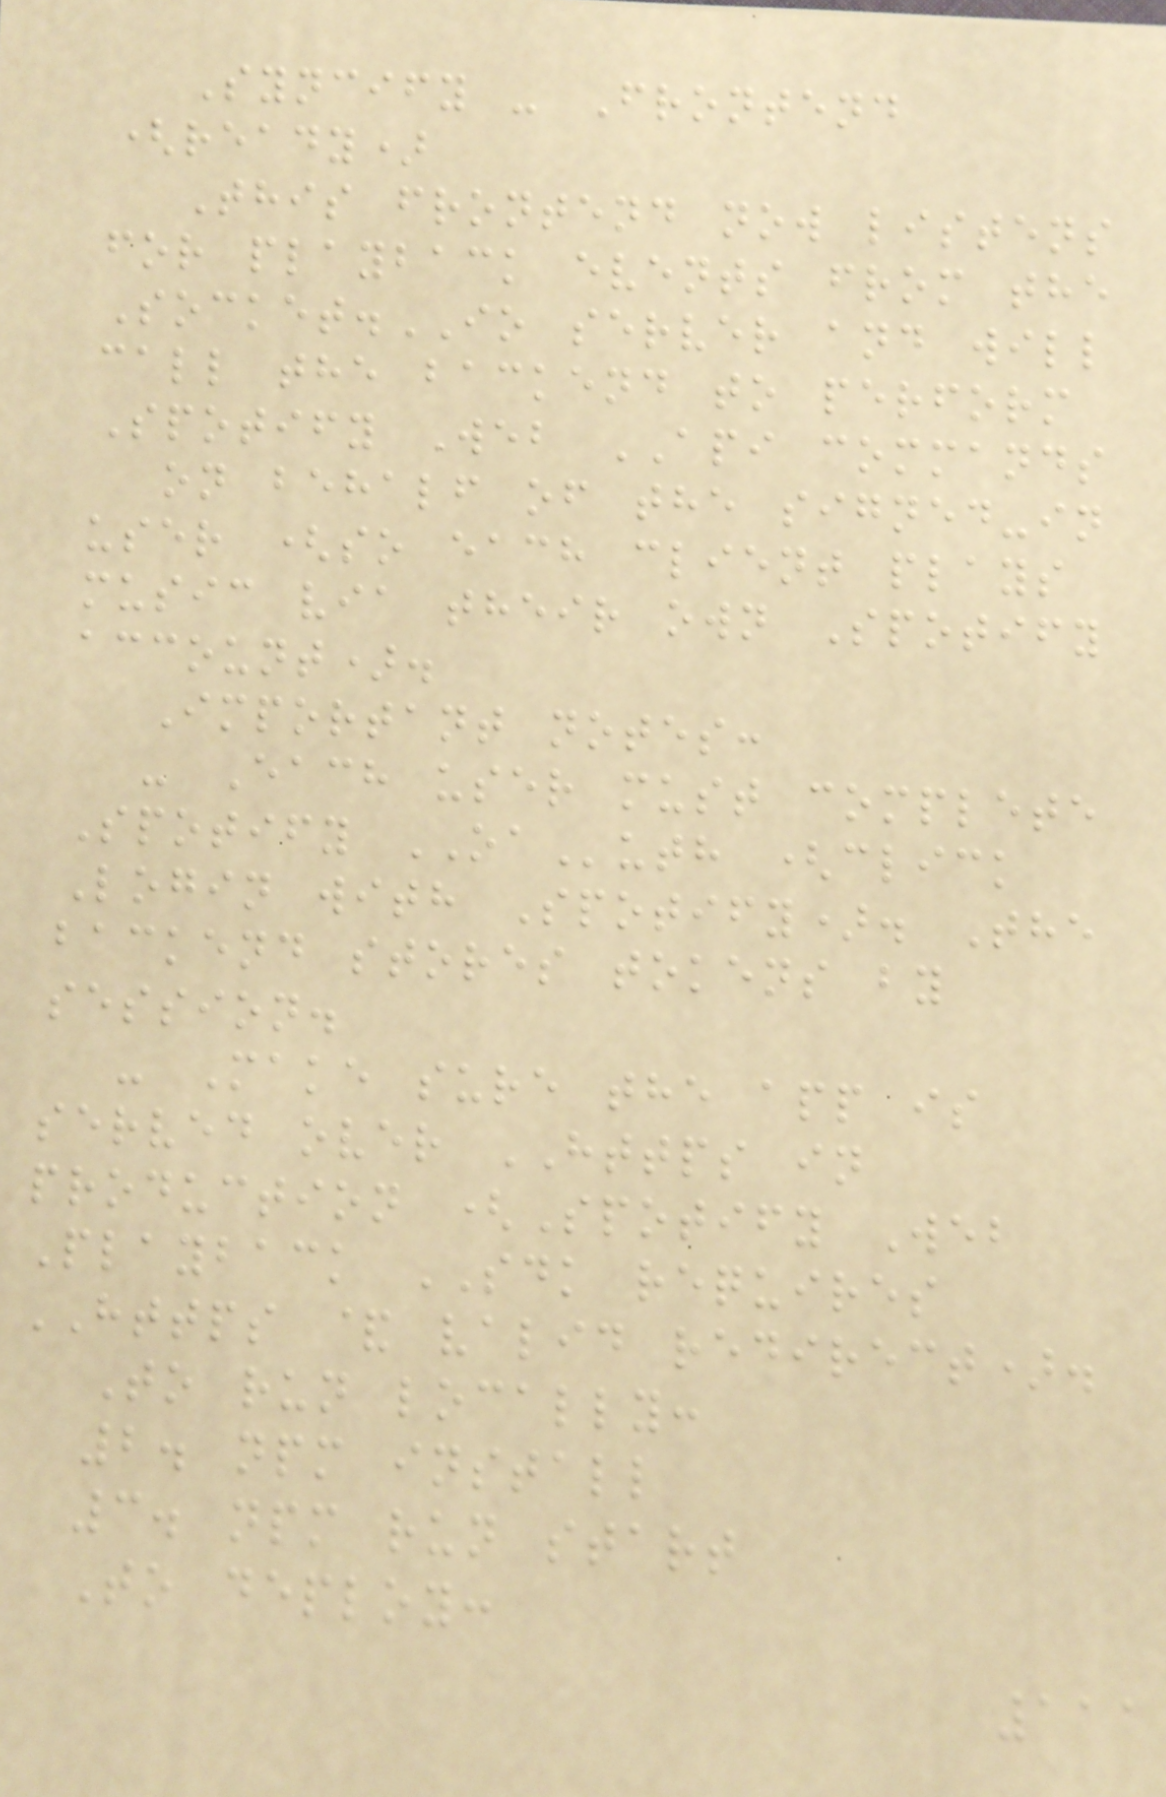Syncify - Frontend
(ready)
This frontend now listens
for playback events from the
Socket.IO server and will
call the backend to perform
Spotify Web API commands
on behalf of the signed-in
user (so each client plays
music via their own Spotify
account).
Important notes:
- Each user must complete
Spotify OAuth (click
Login with Spotify). The
backend stores tokens by
session.
- Make sure the app is
served over HTTPS in
production (Spotify Web
Playback SDK requires
HTTPS & valid redirect).
To run locally:
2. npm install
3. npm run start
To deploy:
111
